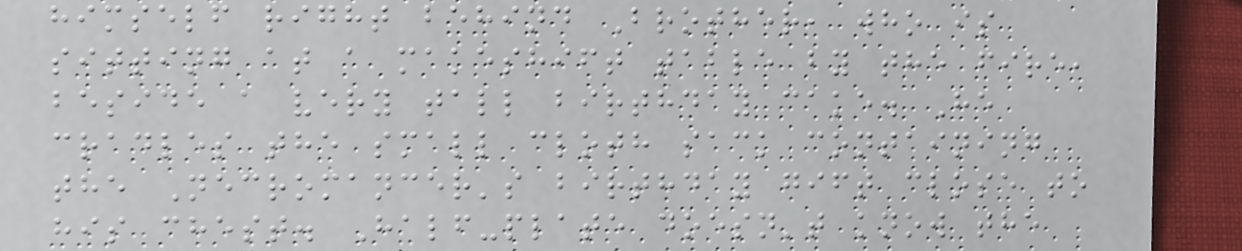himself right behind Brother, who is
sitting at a makeshift table by the fire,
beside a very tall birthday cake. He
cradles the small cloth sack containing
the Necromancer's birthday gift close to
his chest. Half-plate doesn't know the
